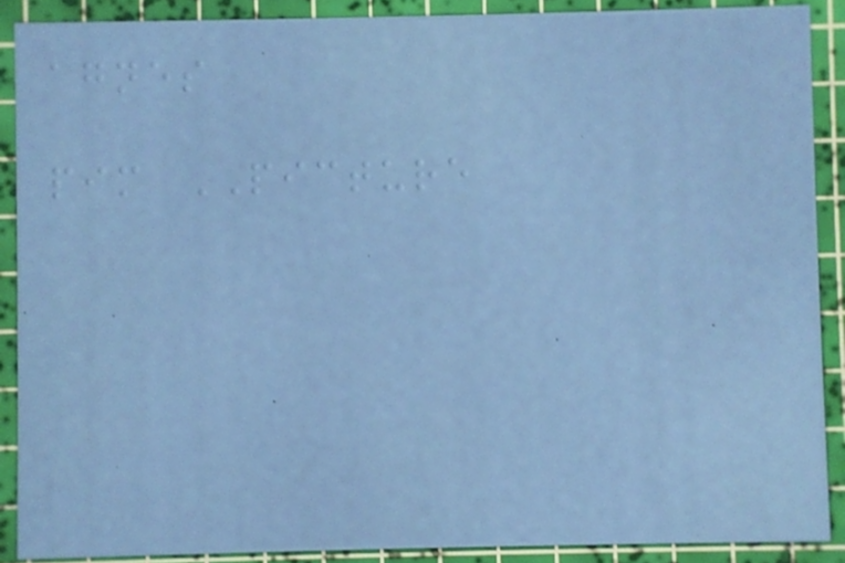agnes
pim PICTURE
